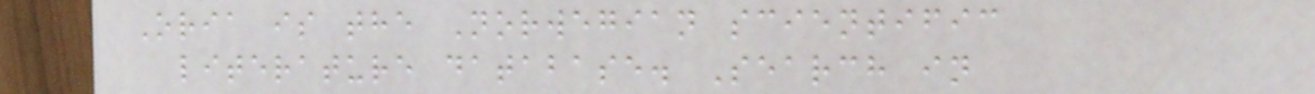Oria is the Norwegian scientific
literature database. Search in
